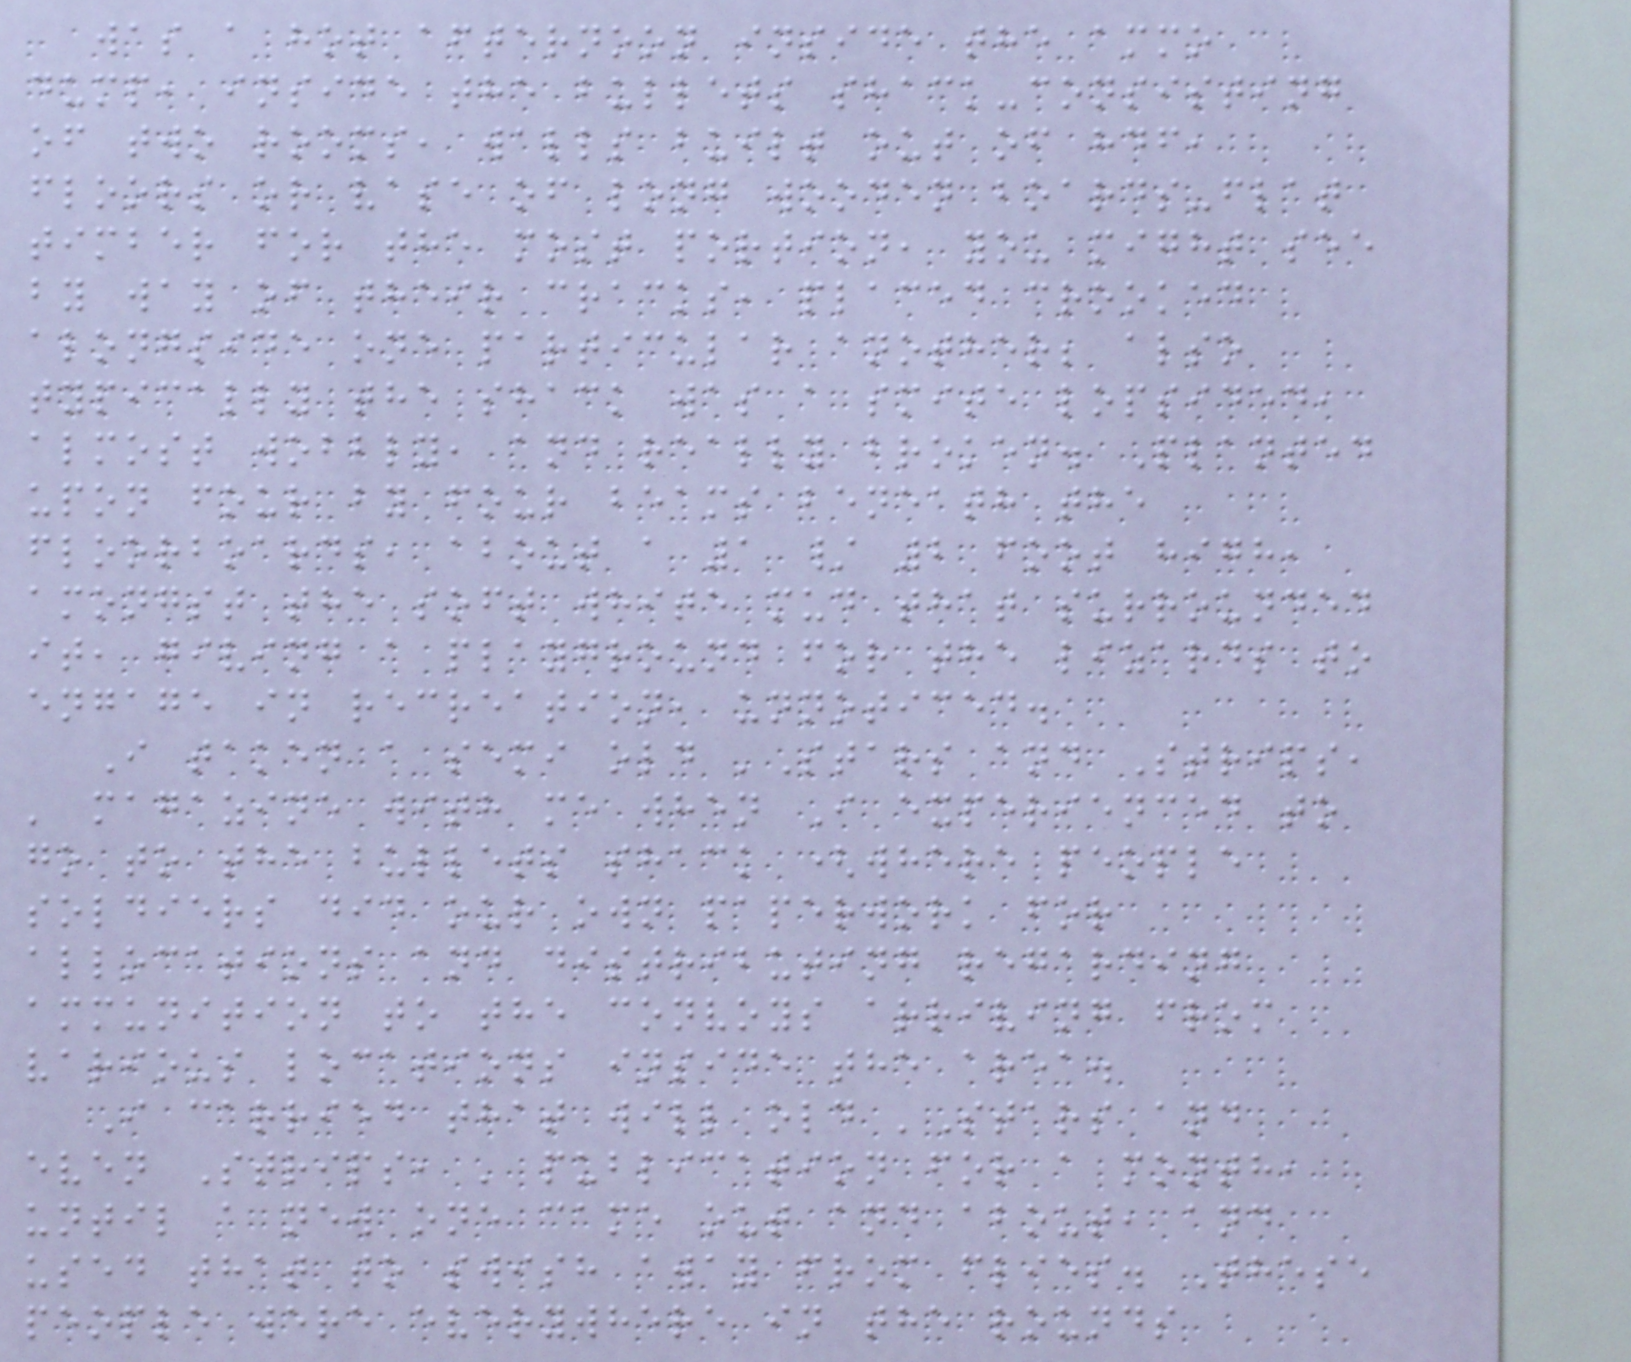was a hot afternoon inside the ammo
dump, inside the bullets shack-consisting
of two rooms, walls built out of hdf,
floors or vase of long wooden boards-flat
timber for the most portion, you might see
by way of their cracks, placed crooked
alongside one particular another; also
typically the shack was a smite lopsided,
almost wobbly, and really broken. Planted
upon four by four beams beneath the
floorboards, about a 1 / 2 foot high,
amongst the soft white mud that surrounded
it, giving a playground for the lizards to
engage in recreation, unnoticed.
I taken a semi old 'Stars and Strips,
' magazine with me when I experienced to
go to the bullets shack (where people
soldiers did our own paperwork for
allocations and distributing regarding
ammunition to the convoys arriving from
various locations inside the area.
I carried that will old 'Stars and
even Strips, ' publication for a month,
until a new one came out and about, and
used that to swish away from flies. These
people were everywhere in the rounds
